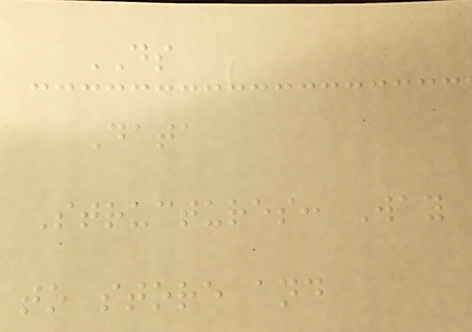DS
Data
Structures: Way
to store and
